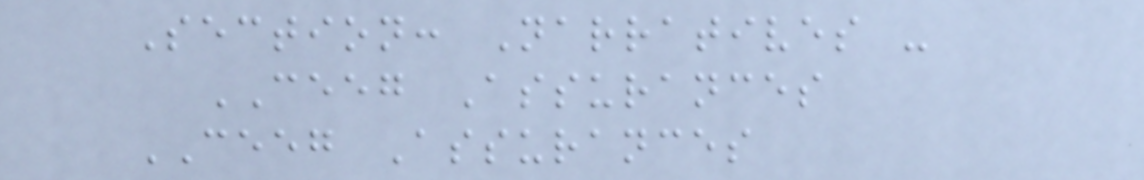Section: Narratives -
CEEG Assurances
CEEG Assurances
